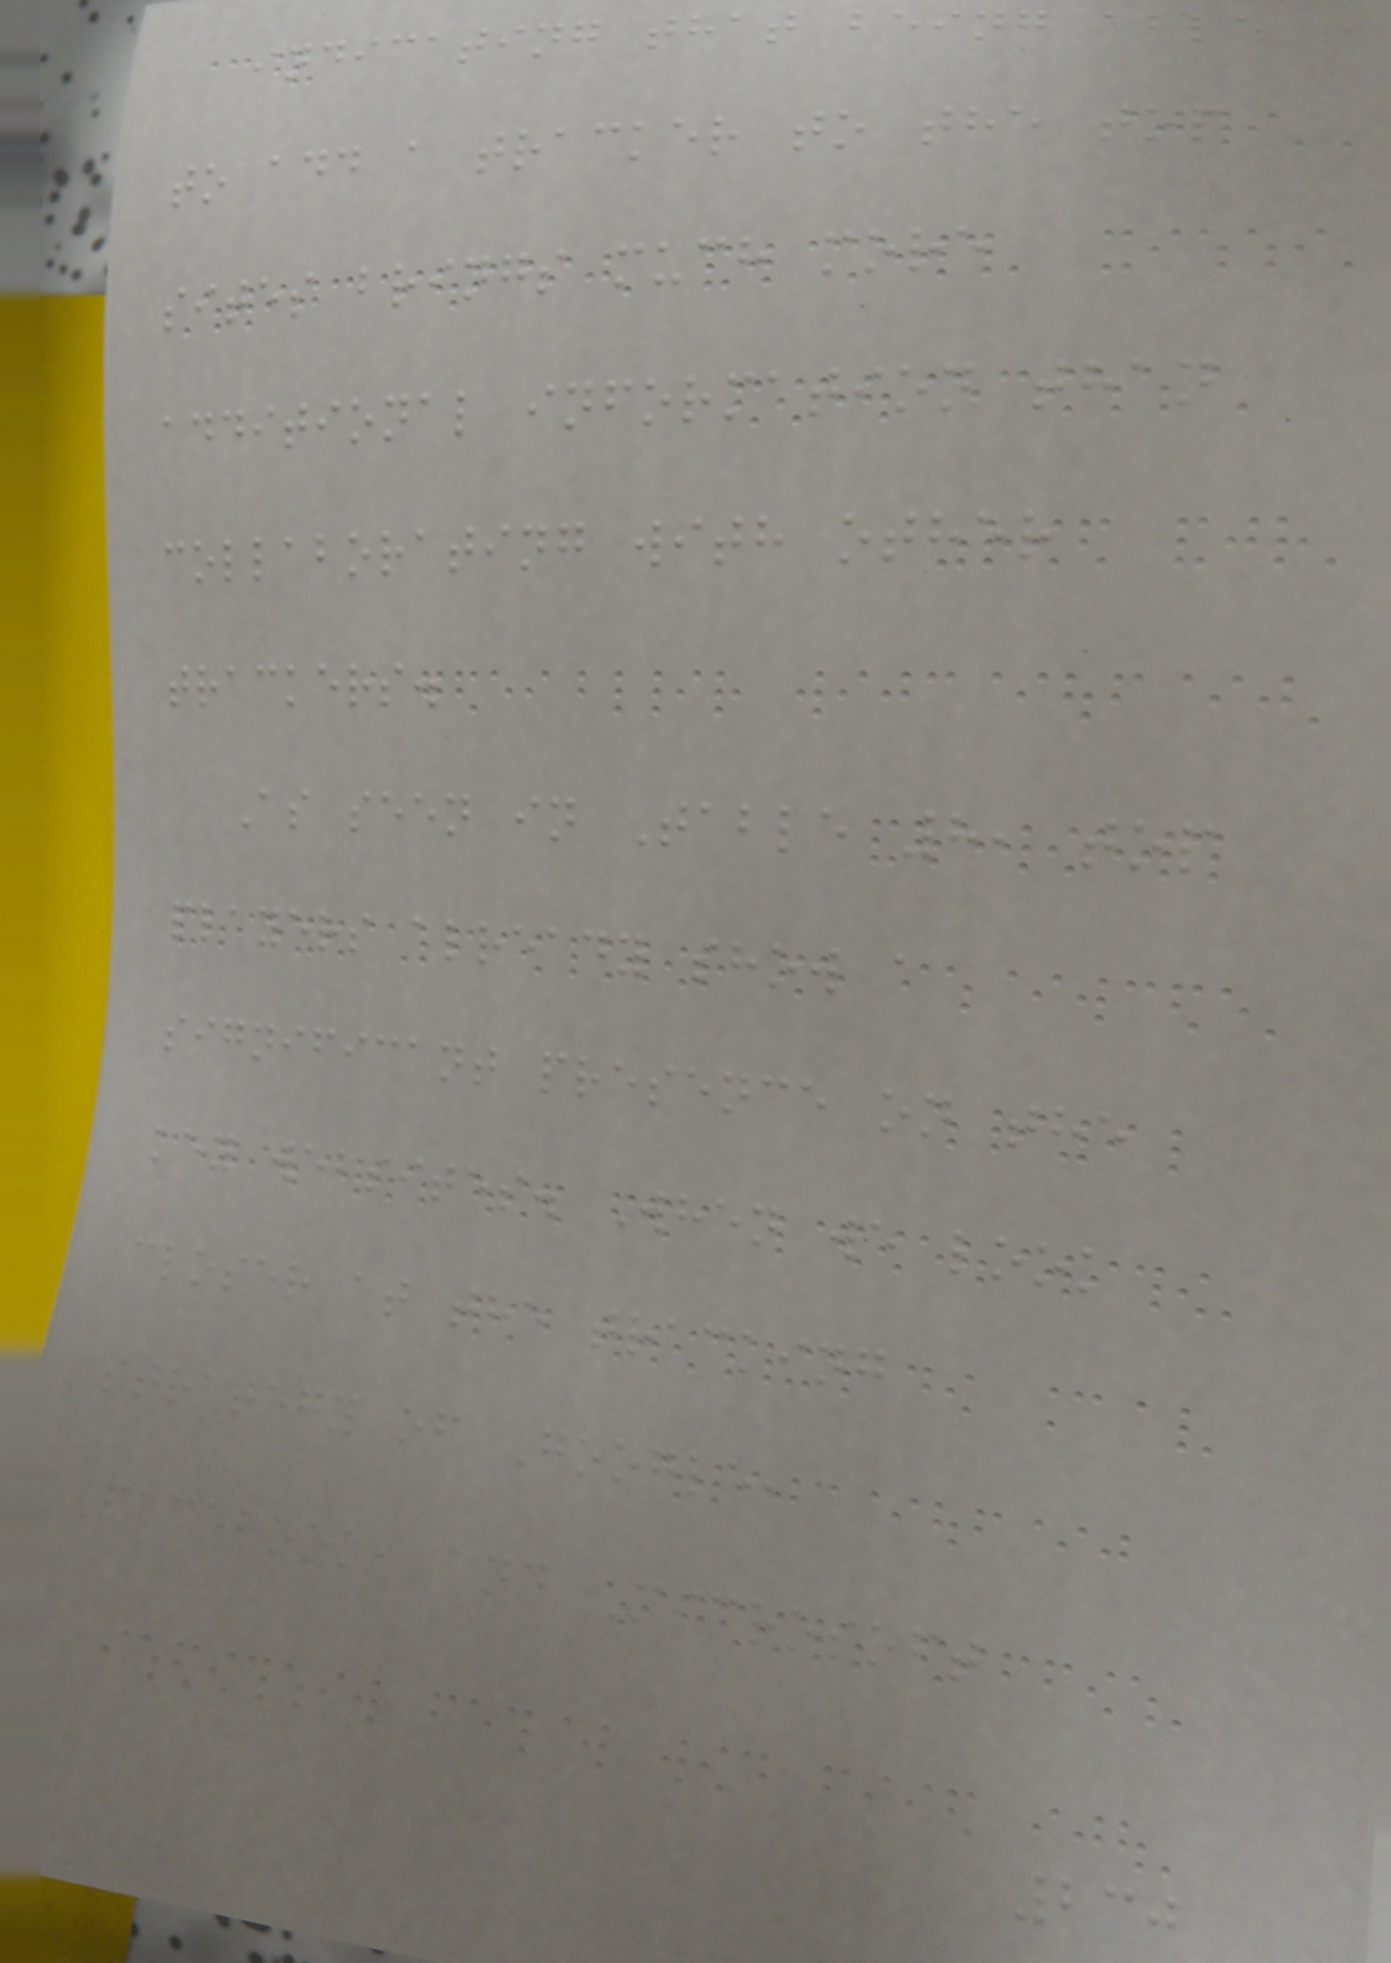indicating that being able
to add a tracker to the top
sites brings much more
additional information than
collaborating with other
trackers.
As seen in Table 8, top
players already show a
significant presence on the
key websites. When we look
closer at the tracking
strategy of Google,
Facebook, and Microsoft
230
